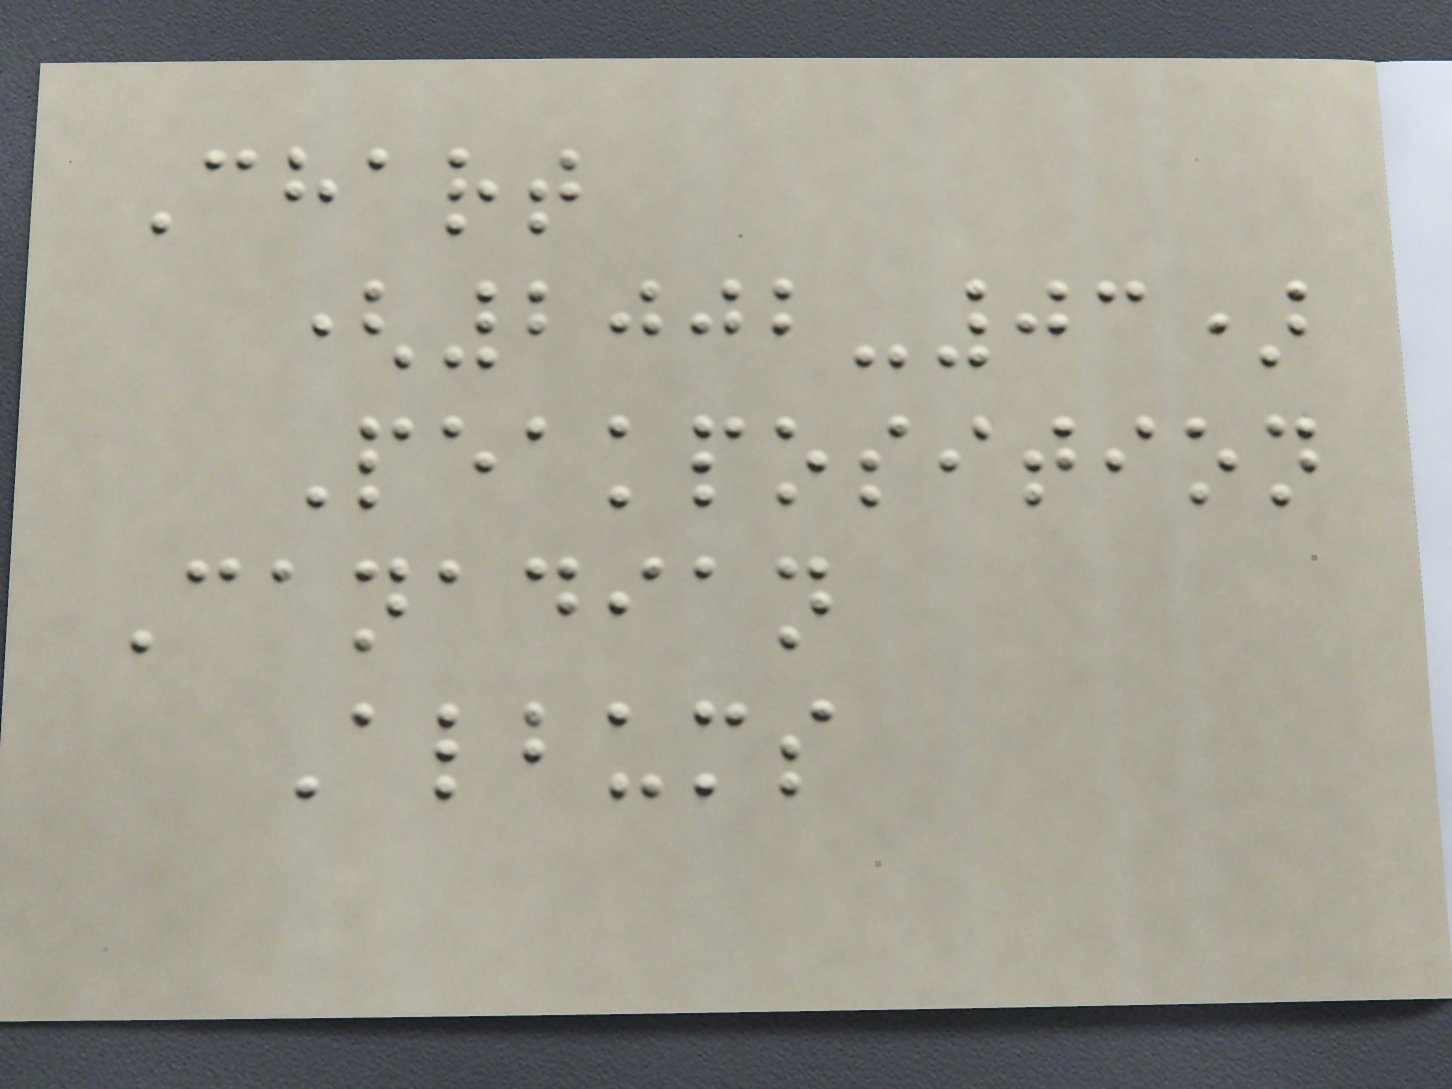Chart
(2002-03)
Peakposition
Canadian
Albums
